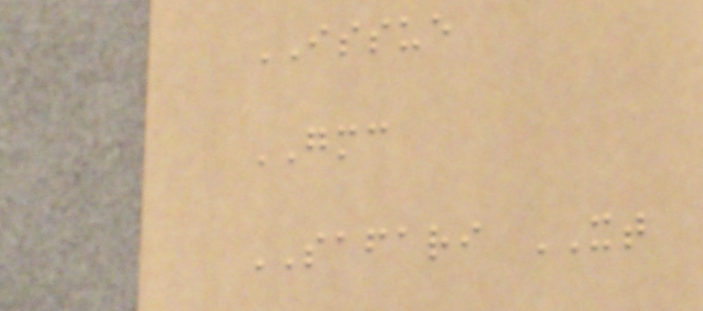ISSUE
GMC
SAFARI XT
